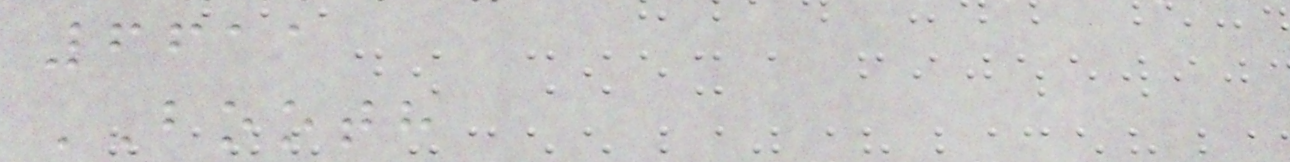6611
BOOTH
